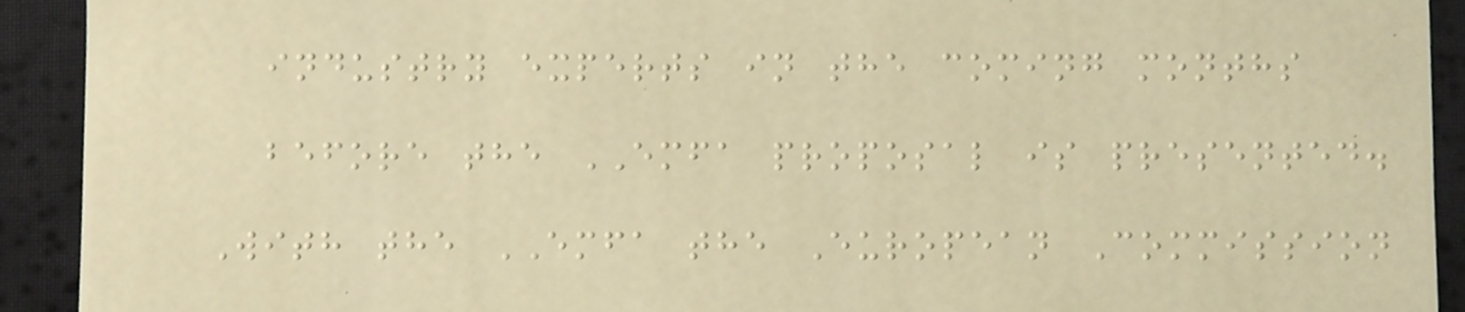industry experts in the coming months
before the EMFA proposal is presented.
With the EMFA the European Commission
